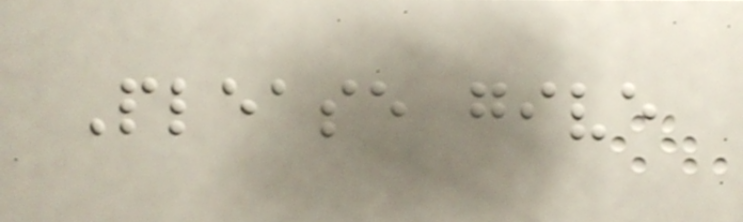Please give
